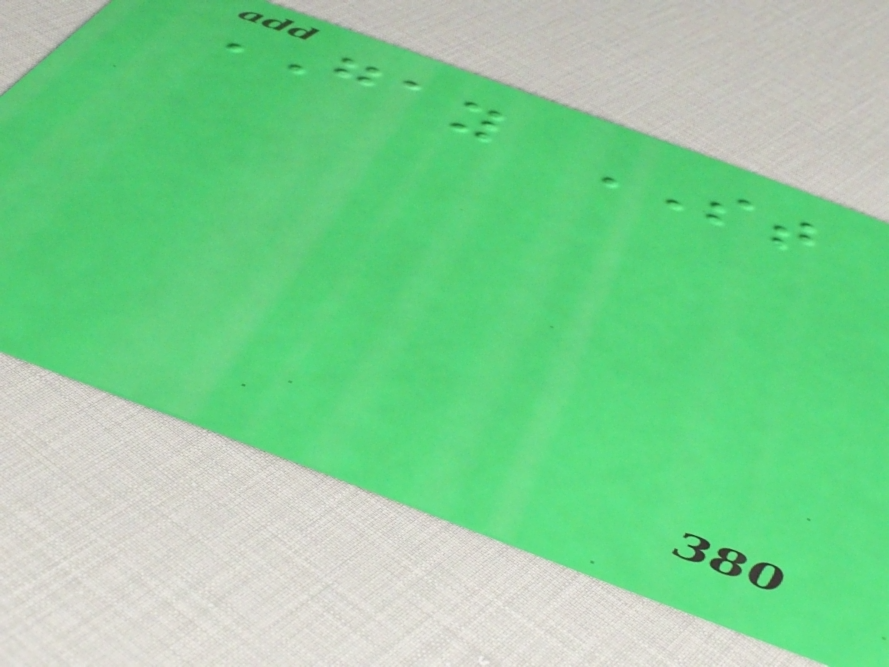GAY ST
